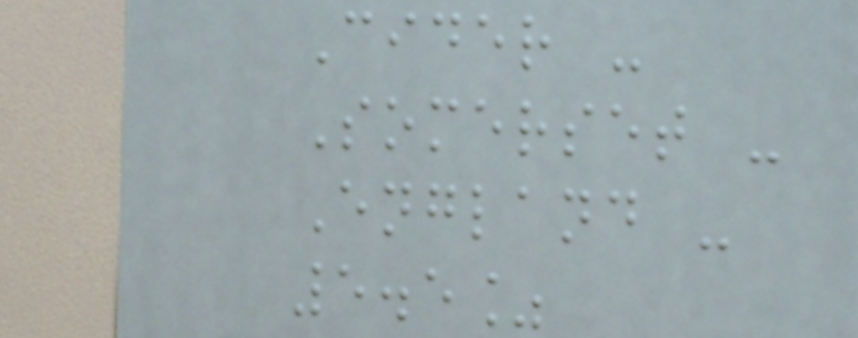Cider -
Somerset -
England -
5.5%
